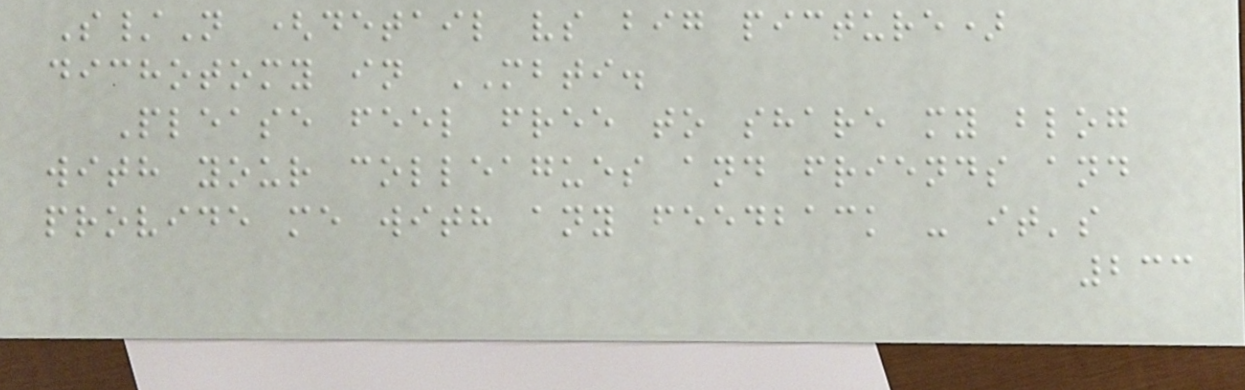S/N (detail vs big picture)
dichotomy in MBTI.
Please feel free to share my blog
with your colleagues and friends and
provide me with any feedback - it's
233
